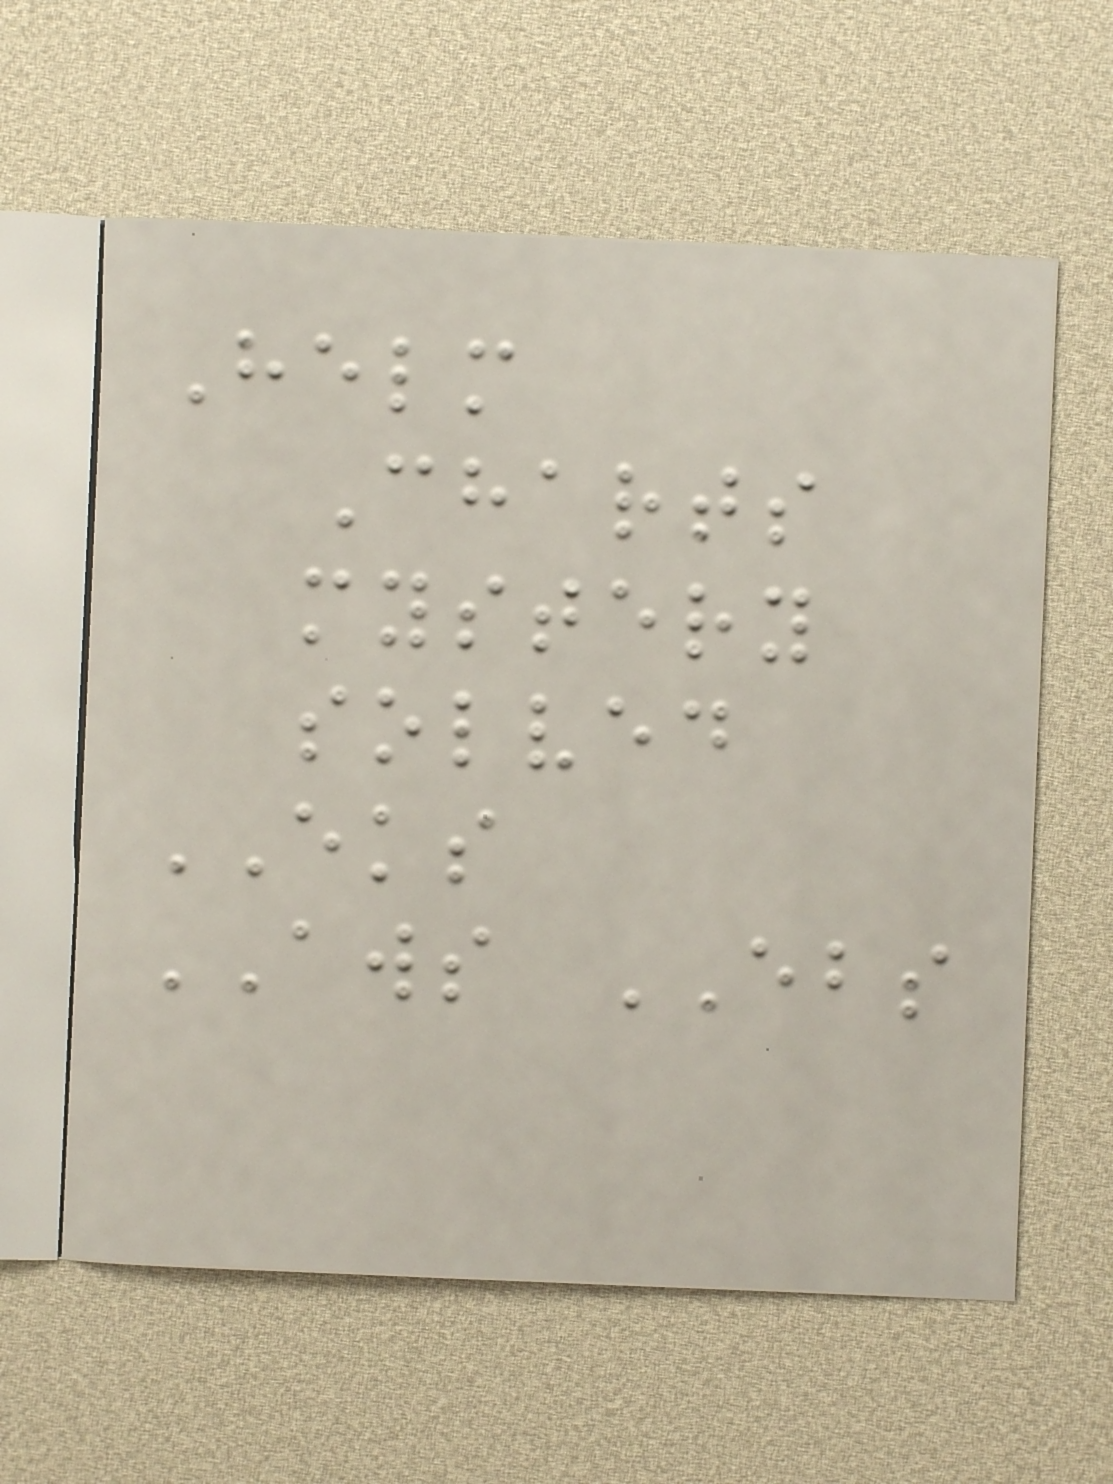Helm
Charts
mystery
solved
EKS
AWS EBS
